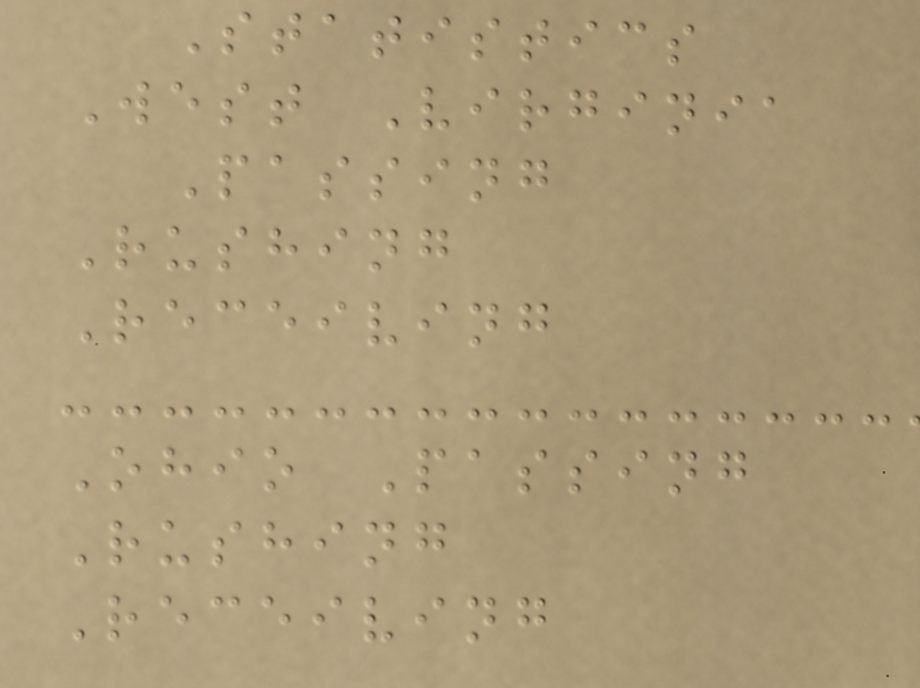Statistics
West Virginia
Passing
Rushing
Receiving
Ohio Passing
Rushing
Receiving
